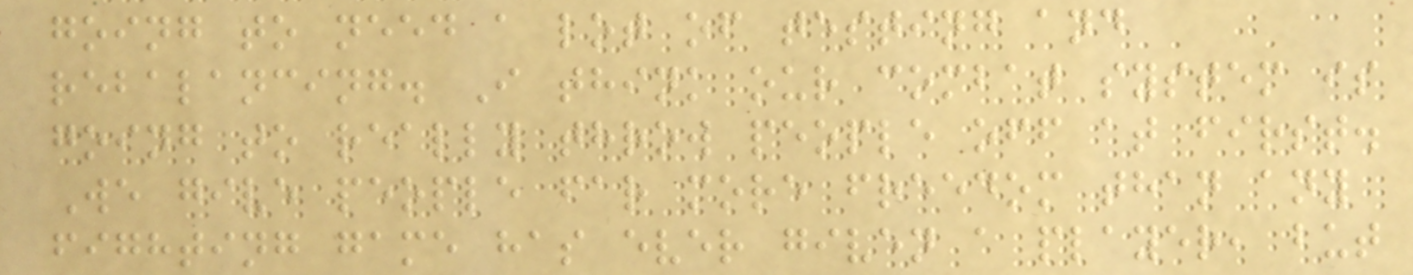going to need a lot of testing and
rebalancing. I think our combat system is
going to really throw people off at first.
We give people far more freedom than any
fighting game has ever given a player, but
